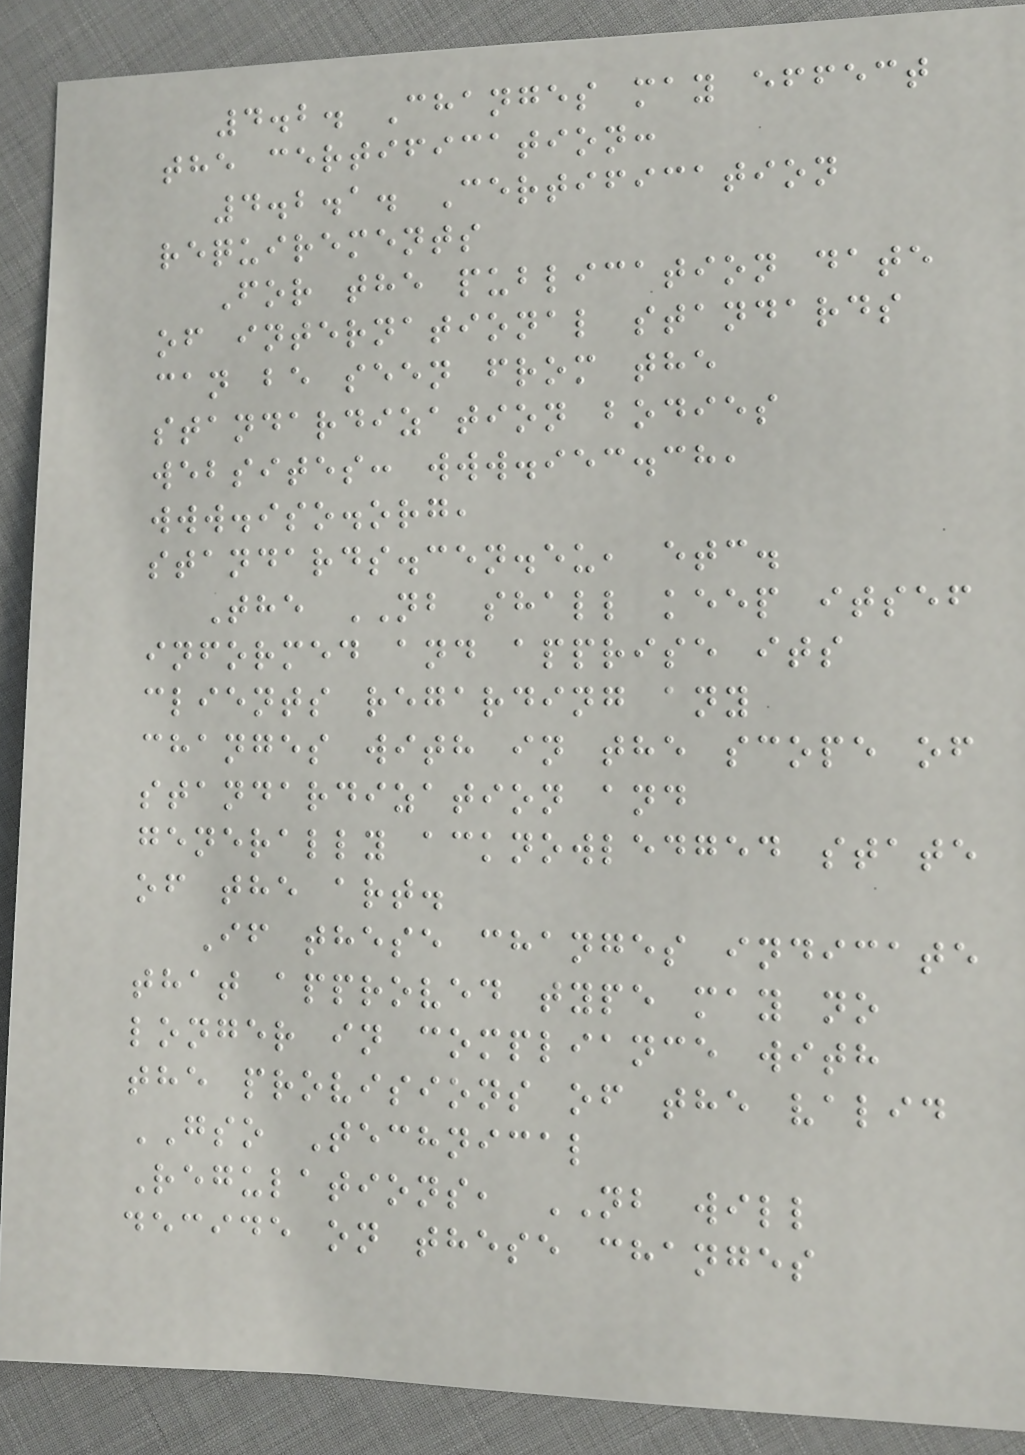4.2. Changes may effect
the certification:
4.2.1. Certification
requirements
For the publication date
of international standards
can be seen from the
standardization bodies
websites: www.iec.ch,
www.iso.org,
standards.cen.eu, etc.
The NB shall keep itsef
informed and apprise its
clients regarding any
changes with in the scope of
standardization and
generally acknowledged state
of the art.
If these changes indicate
that approved type may no
longer in compliance with
the provisions of the valid
GSO Technical
Regulations, NB will
decide on these changes
